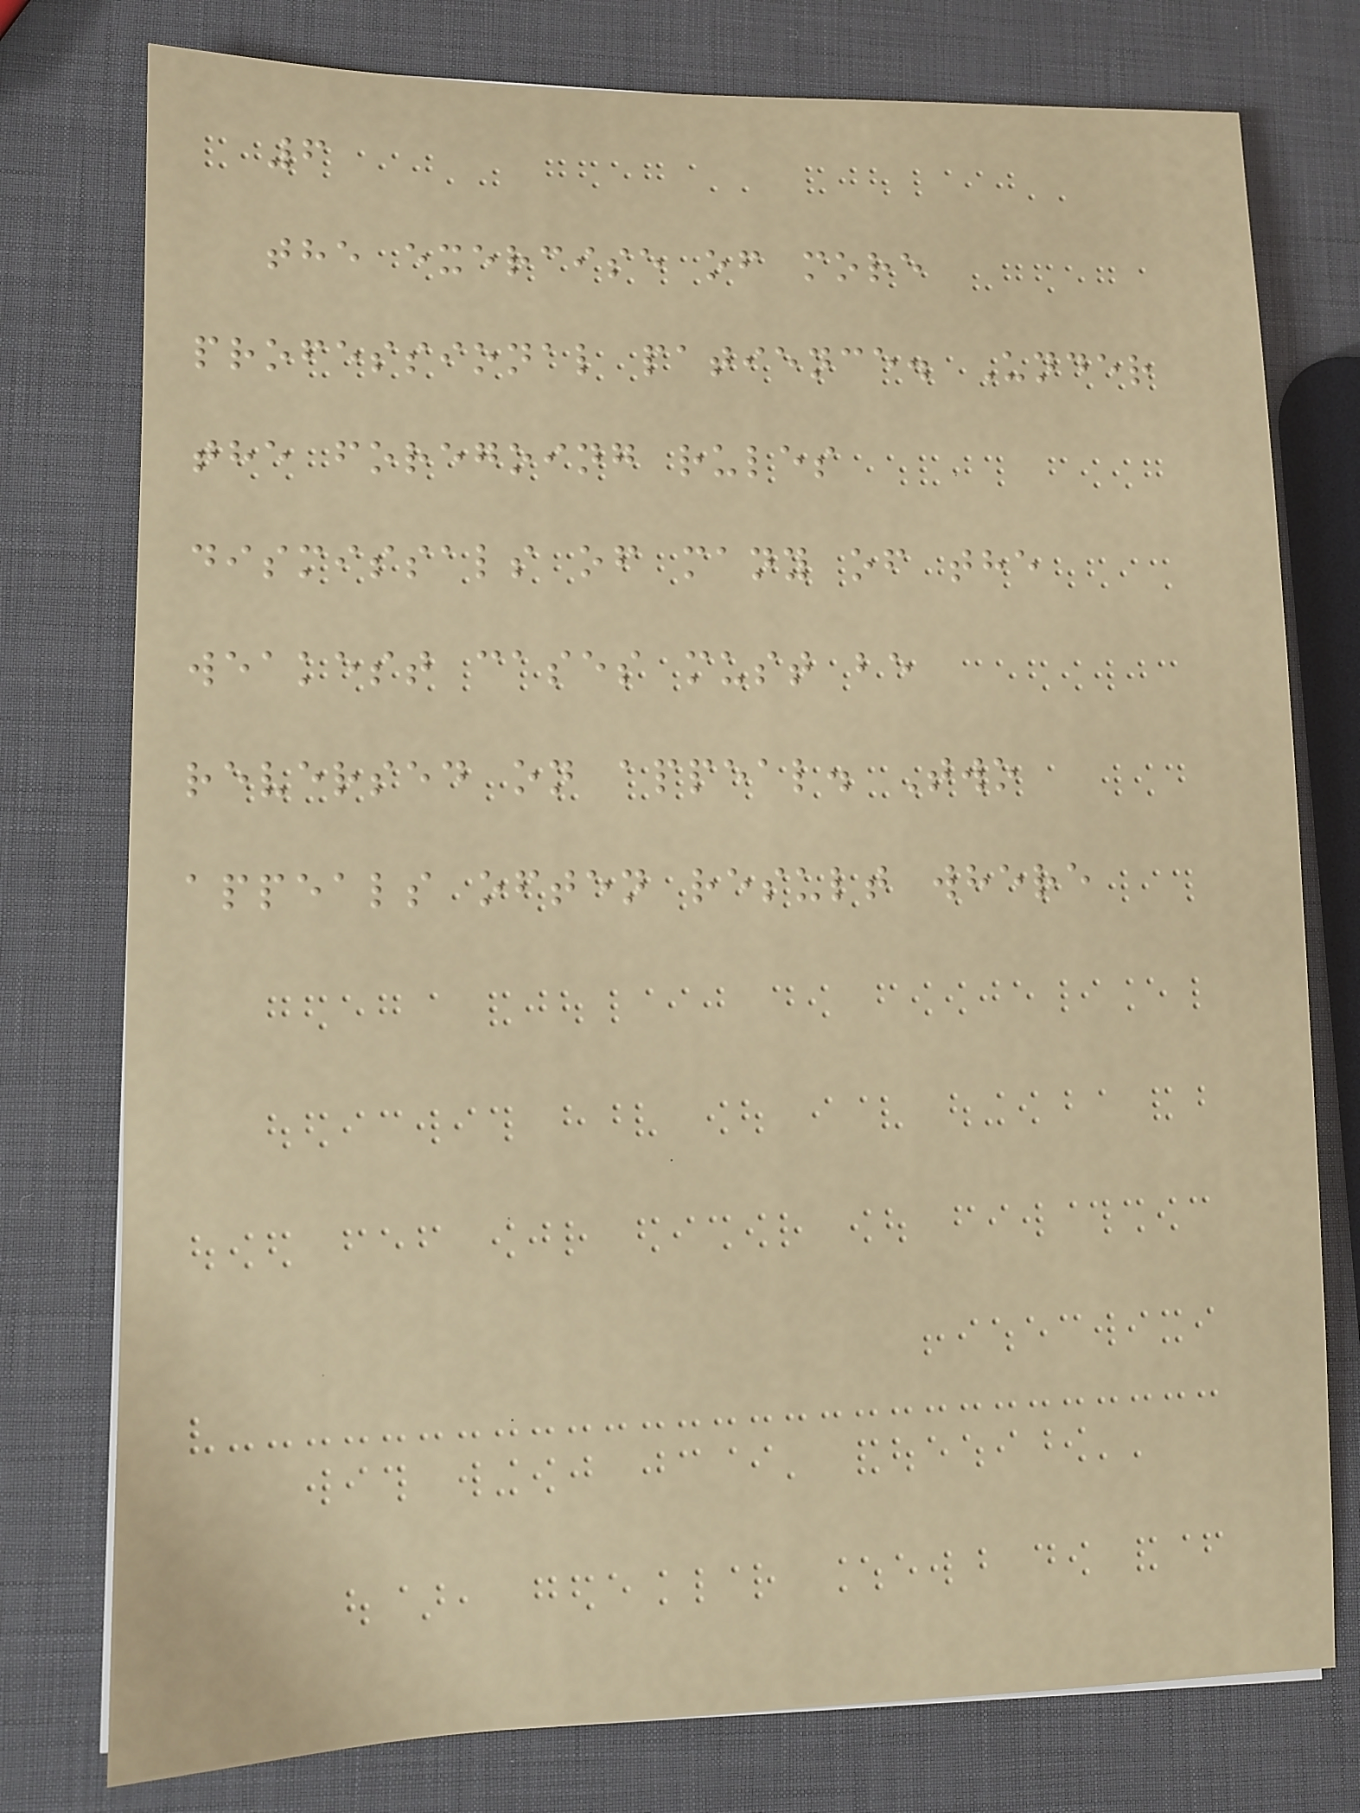6
the exercise of more
professional patience. Under
the foregoing rules
dismissals of many of the
weakest cases must be
reversed on appeal. Two
appeals often result where
